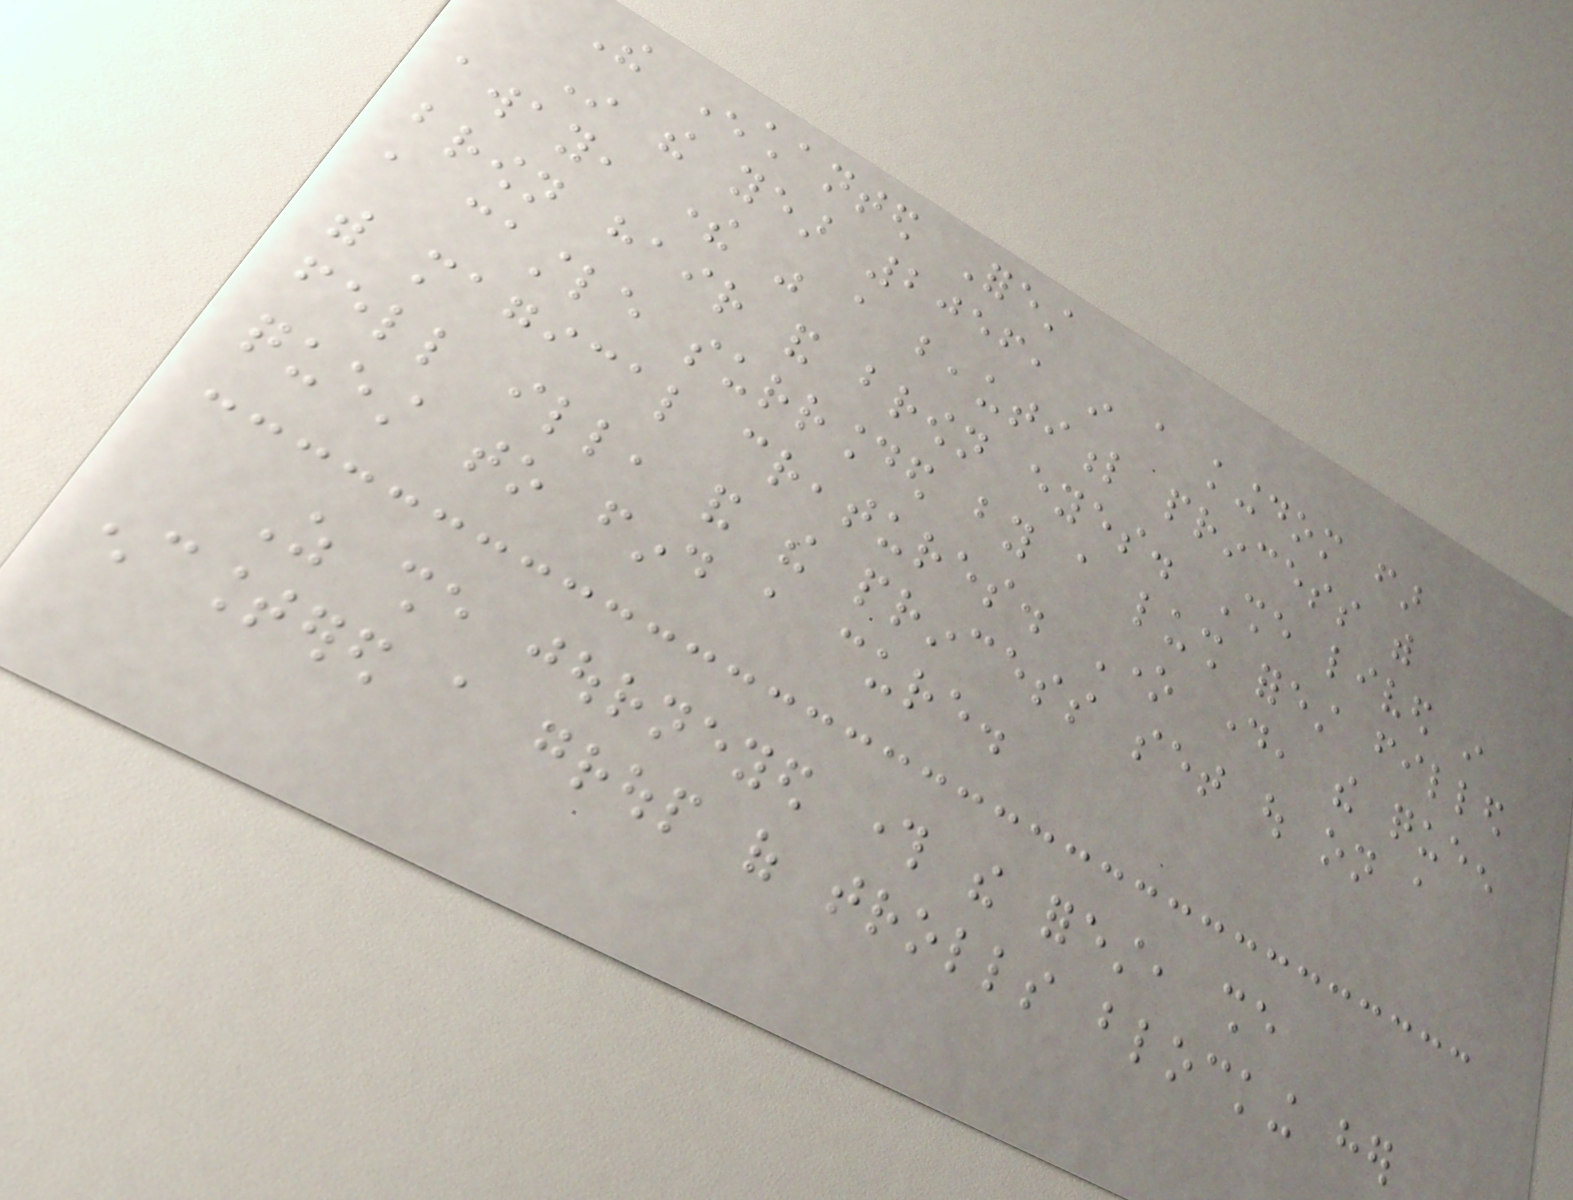The Enchanted Forest
In the year 2056, in a kingdom far
away, there was a beautiful princess with
brown hair and brown eyes. She lived in
a castle surrounded by a lush forest filled
with magical creatures. One day, the queen
fell ill, and the princess set out on a
quest to find a cure.
As she journeyed through the forest, she
encountered a group of trolls blocking her
